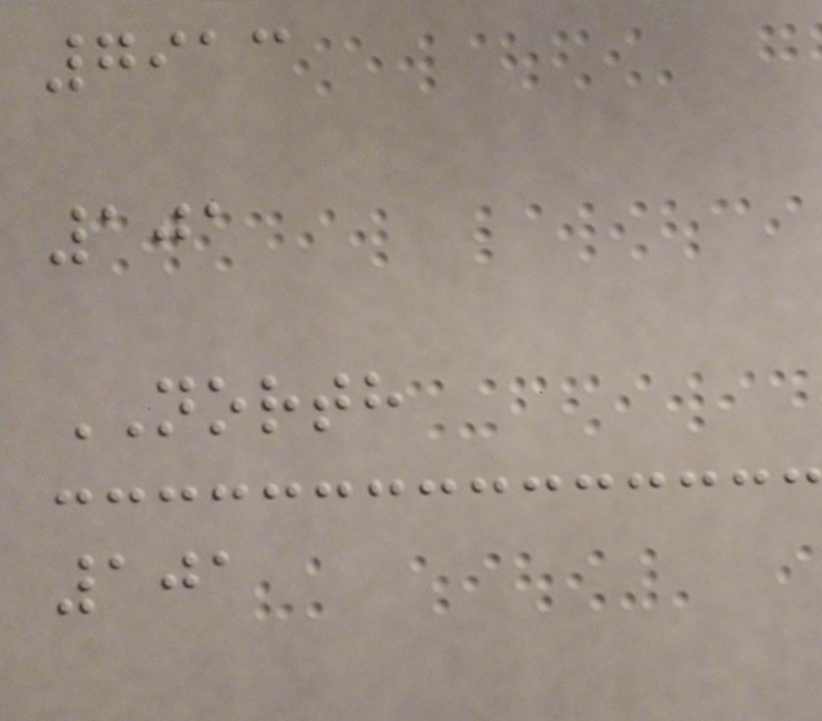7913
101
NORTH
101
